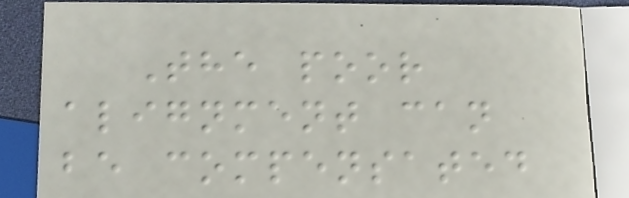The poor
alignment can
be compensated
